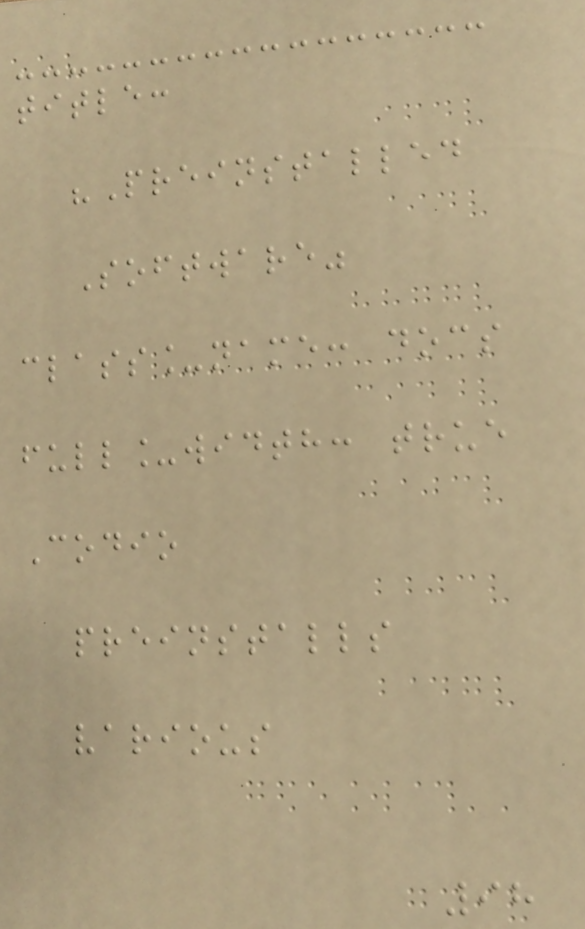title:
"Preinstalled
Software"
class_name: docs
full_width: true
Codio
preinstalls
various
98
